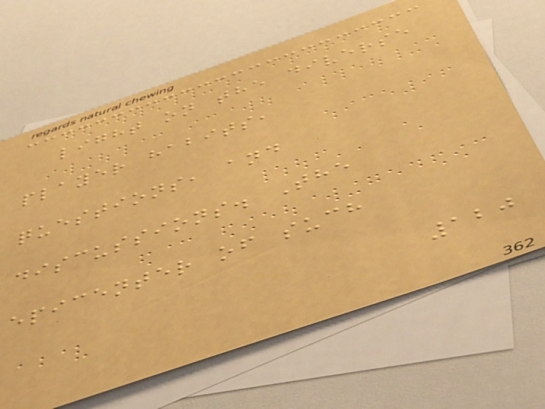light on the diverse
player habits,
questions, and
discussions. The
epicenter of such
120
